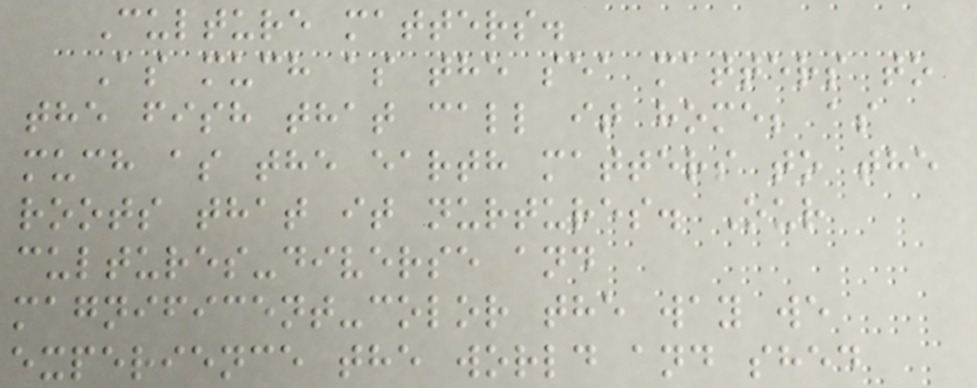Culture matters.
As much as the sea matters to
the fish that call it home; as
much as the earth matters to the
roots that it nurtures. Our
cultures-diverse and
magnificent-color the way we
experience the world and shed
